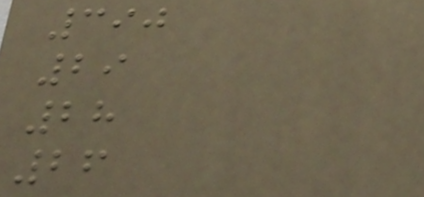390
29
28
26
